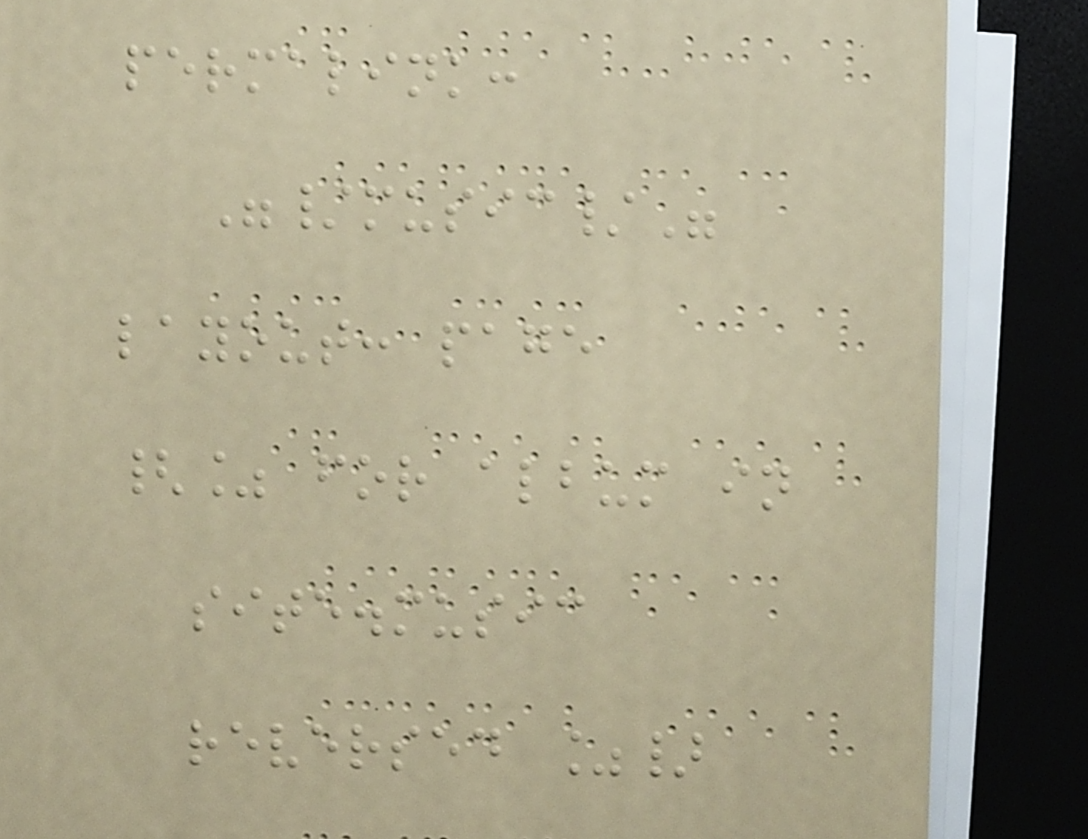permalink:
"/music/"
layout: page
{% for album in
site.music
reversed %}
